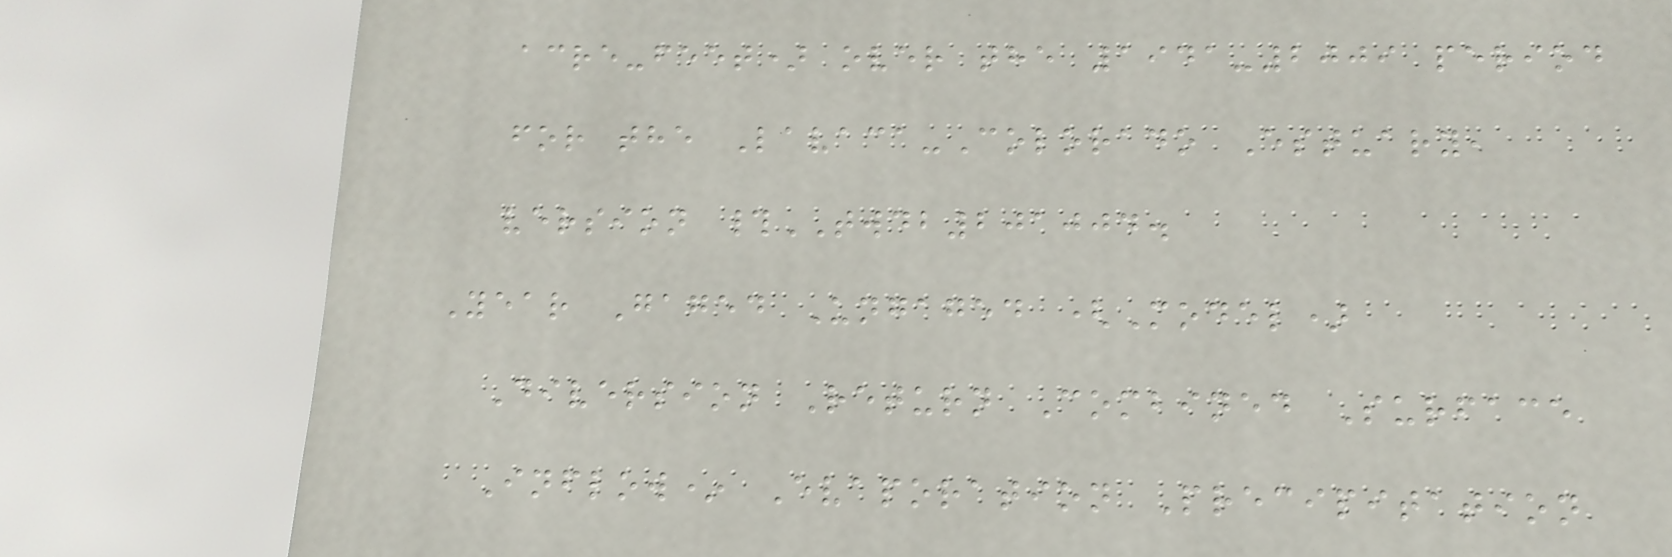acre-feet) over the 1941-2009 period
for the Lavaca-Colorado Estuary,
version #TWDB201004.
Year Gaged Ungaged (Model)
Diversion Return Combined Surface
Inflow* Evaporation Precipitation
